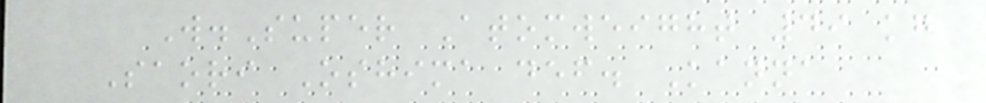W.Super Atomweight 49 kg
Saori Oshima def. Kanna
